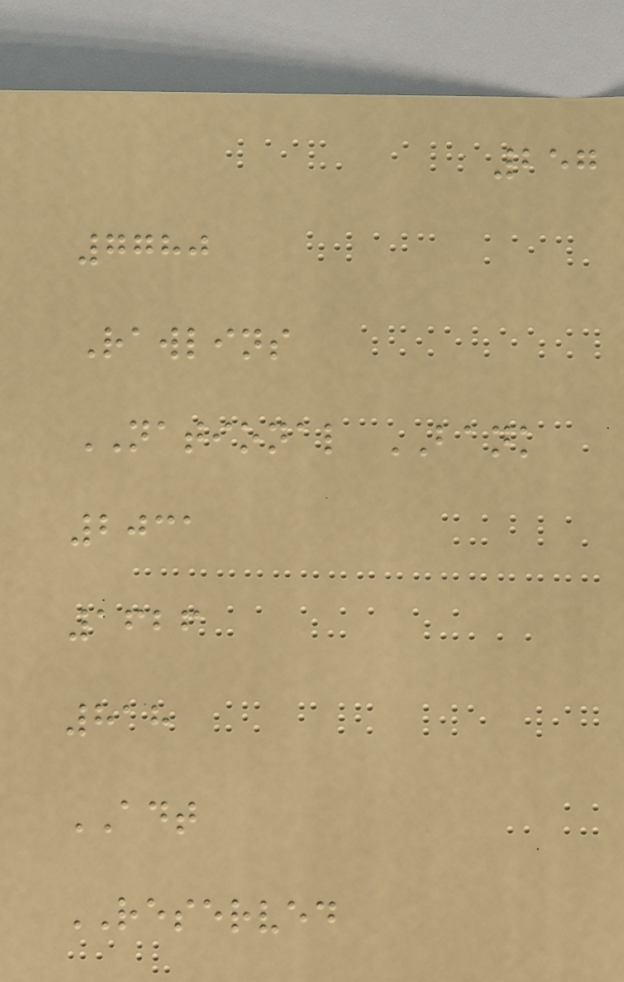257
7780
Rawlins
NATIONAL BANK
2031
1626
818
ADT
RESERVED
